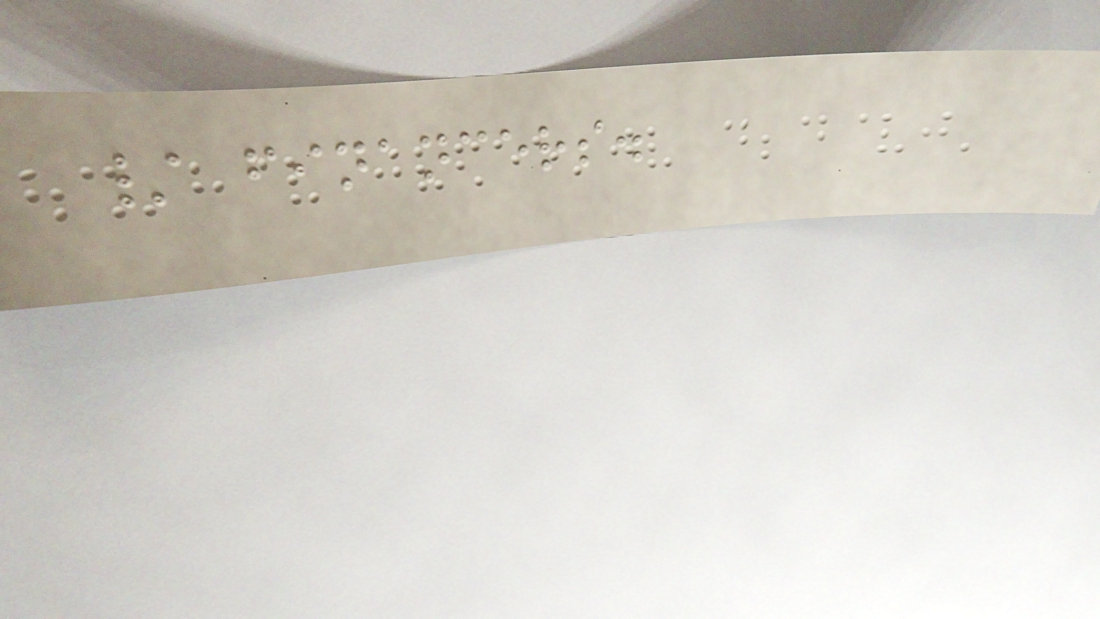/ financers.
